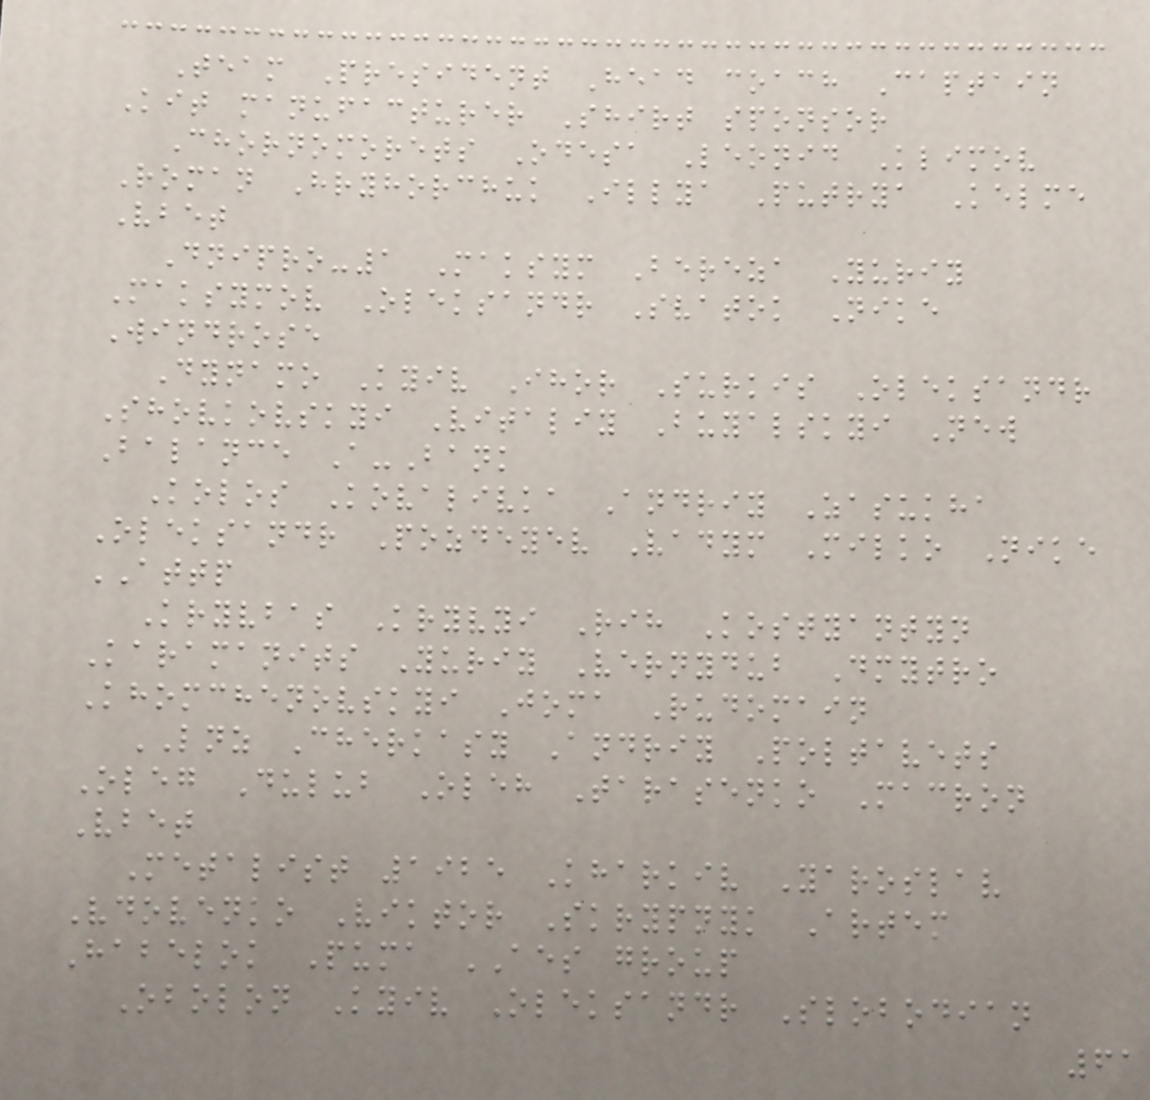Team President Head coach Captain
Kit manufacturer Shirt sponsor
Chornomorets Odesa Leonid Klimov
Roman Hryhorchuk Illya Putrya Kelme
Vbet
Dnipro-1 Maksym Bereza Yuriy
Maksymov Oleksandr Svatok Nike
Windrose
Dynamo Kyiv Ihor Surkis Oleksandr
Shovkovskyi Vitaliy Buyalskyi New
Balance A-Bank
Kolos Kovalivka Andriy Zasukha
Oleksandr Pozdeyev Vadym Milko Nike
ATTP
Kryvbas Kryvyi Rih Kostyantyn
Karamanits Yuriy Vernydub Dmytro
Khomchenovskyi Joma Rudomain
LNZ Cherkasy Andriy Poltavets
Oleg Dulub Oleh Tarasenko Macron
Vbet
Metalist 1925 Kharkiv Yaroslav
Vdovenko Viktor Skrypnyk Artem
Habelok Puma AES group
Obolon Kyiv Oleksandr Slobodian
61
